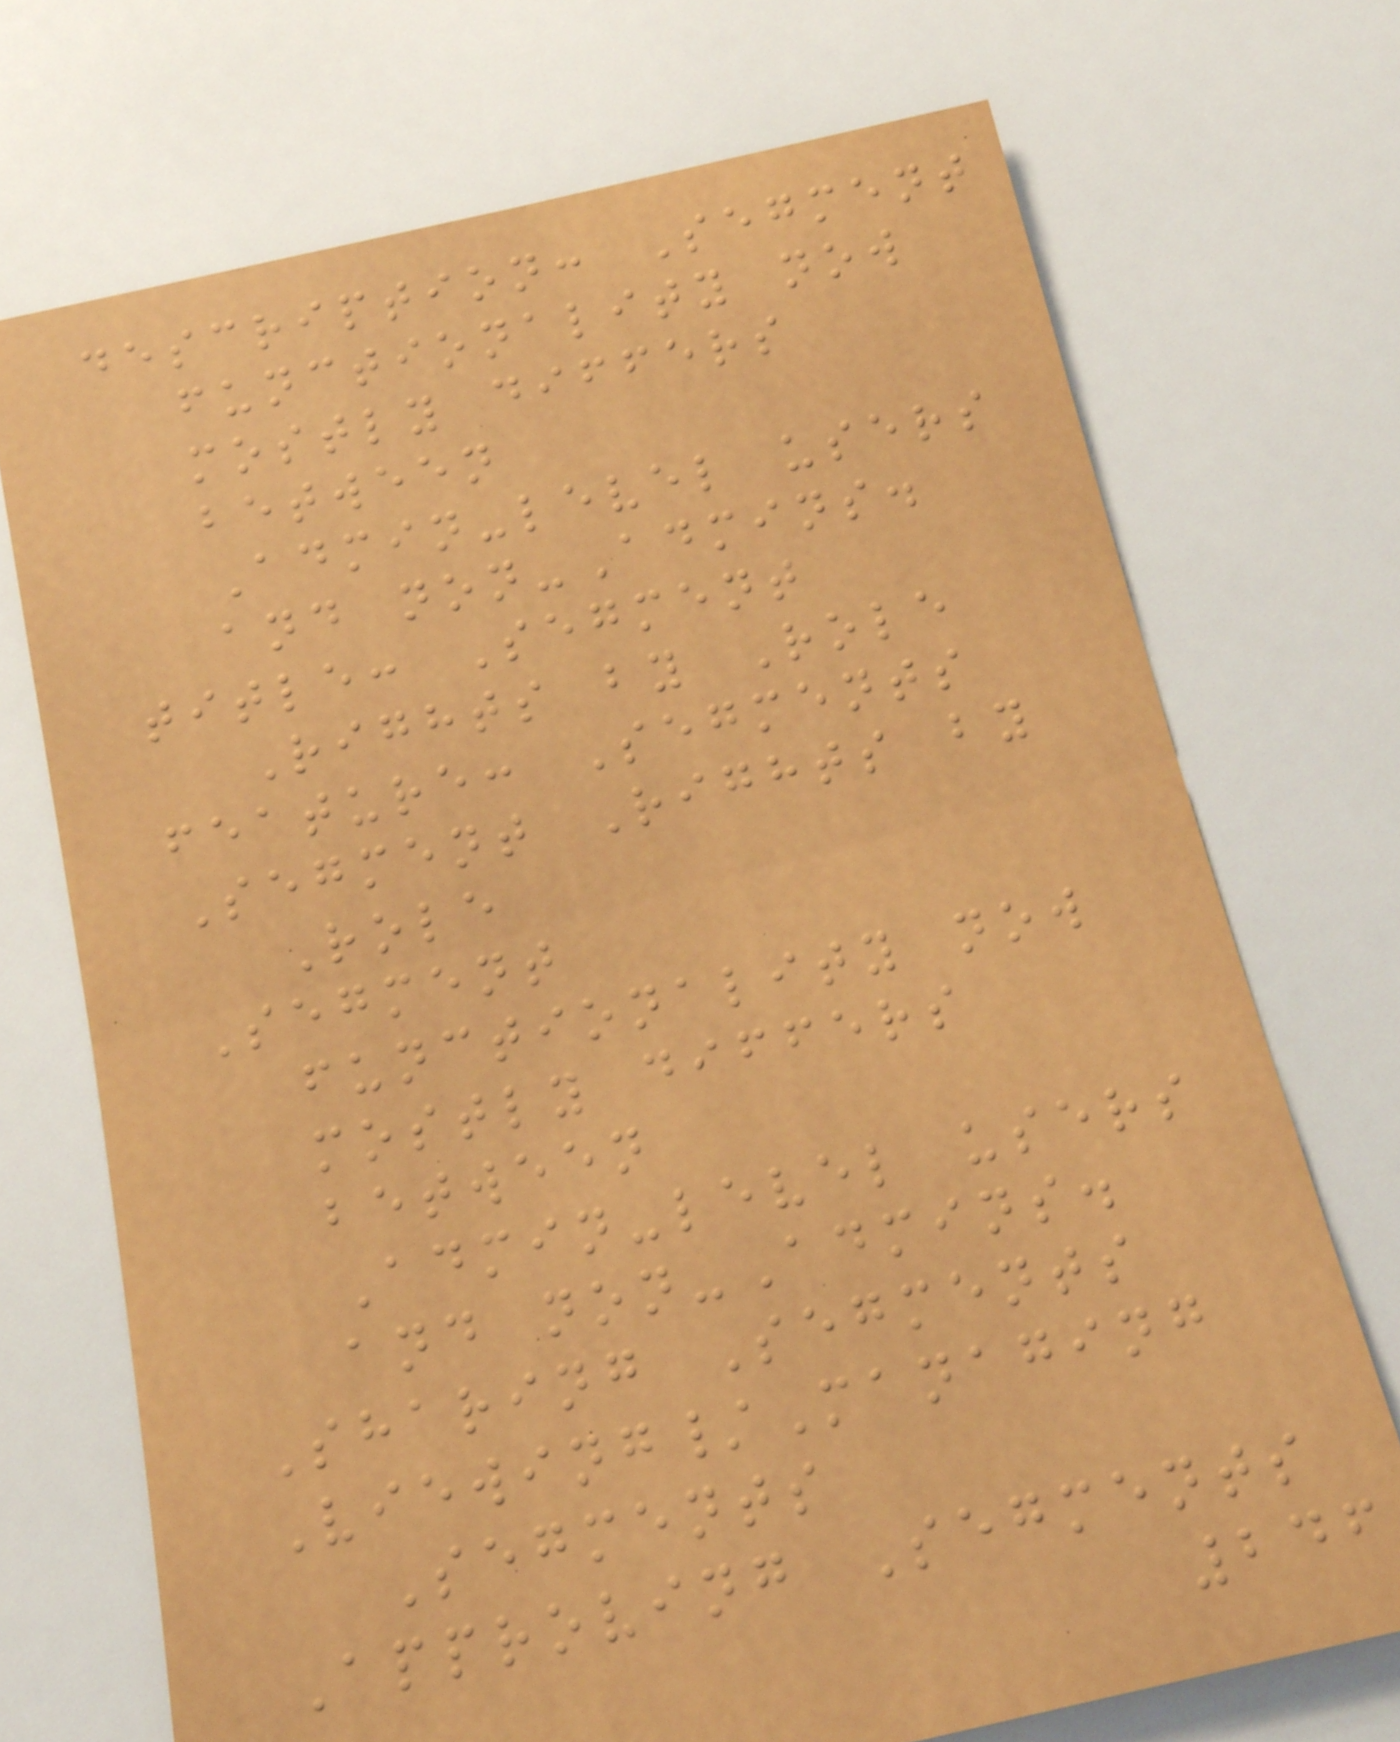description: Segment
functionality now
mostly differs
between
Admin-level users
and non-Admins.
title: Segment
Rights by Role
feature: Segments
Segment Rights by
Role
Segment
functionality now
mostly differs
between
Admin-level users
and non-Admins.
Sharing Segments
Viewing/Managing
Segments
Approving Segments
246
